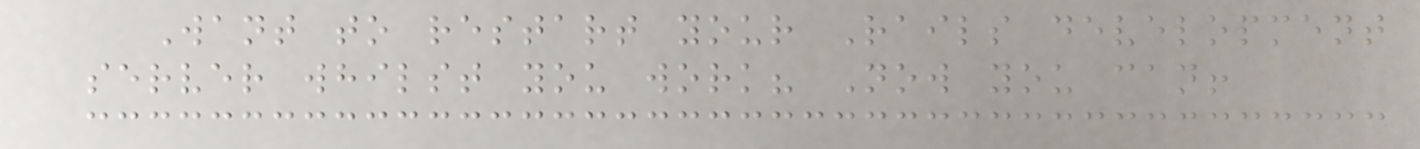Want to restart your Rails development
server whilst you work? Now you can!
